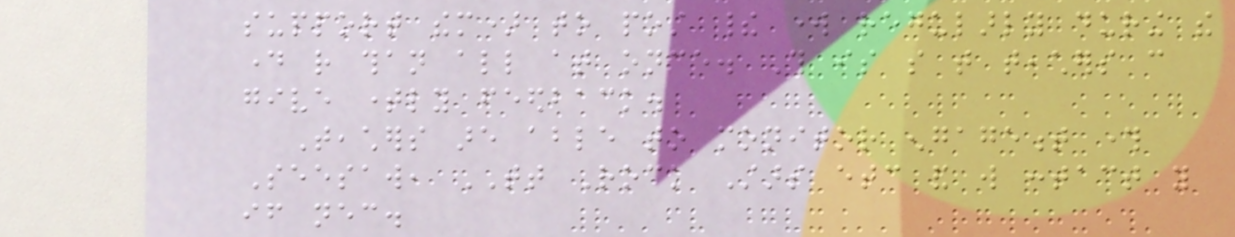support them) to post their work regularly during the
day rather than all at once. This is so that teachers can
give timely feedback.
Teachers are able to monitor engagement through
Seesaw, TT Rock Stars etc and will contact you
if necessary.
